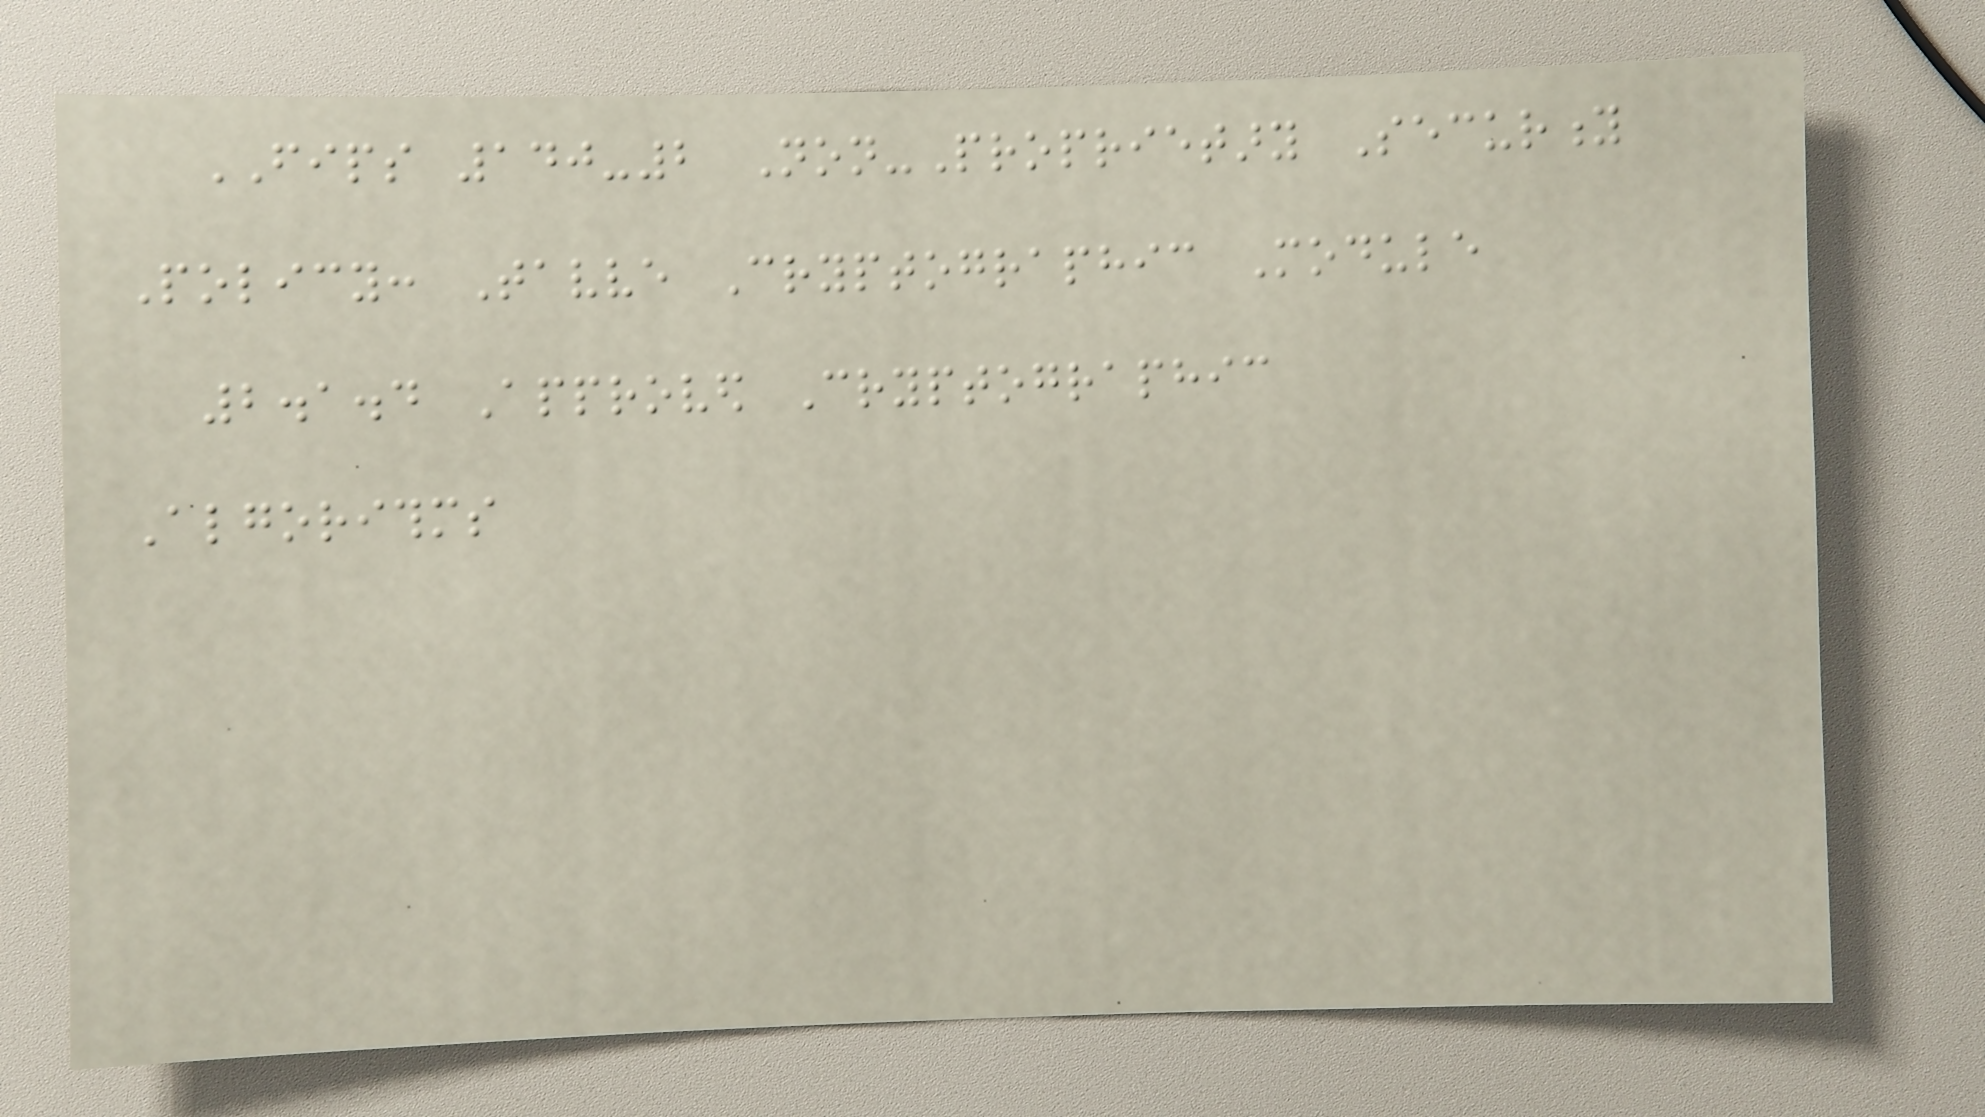FIPS 140-2 Non-Proprietary Security
Policy: Tavve Cryptographic Module
2.1.4 Approved Cryptographic
Algorithms
